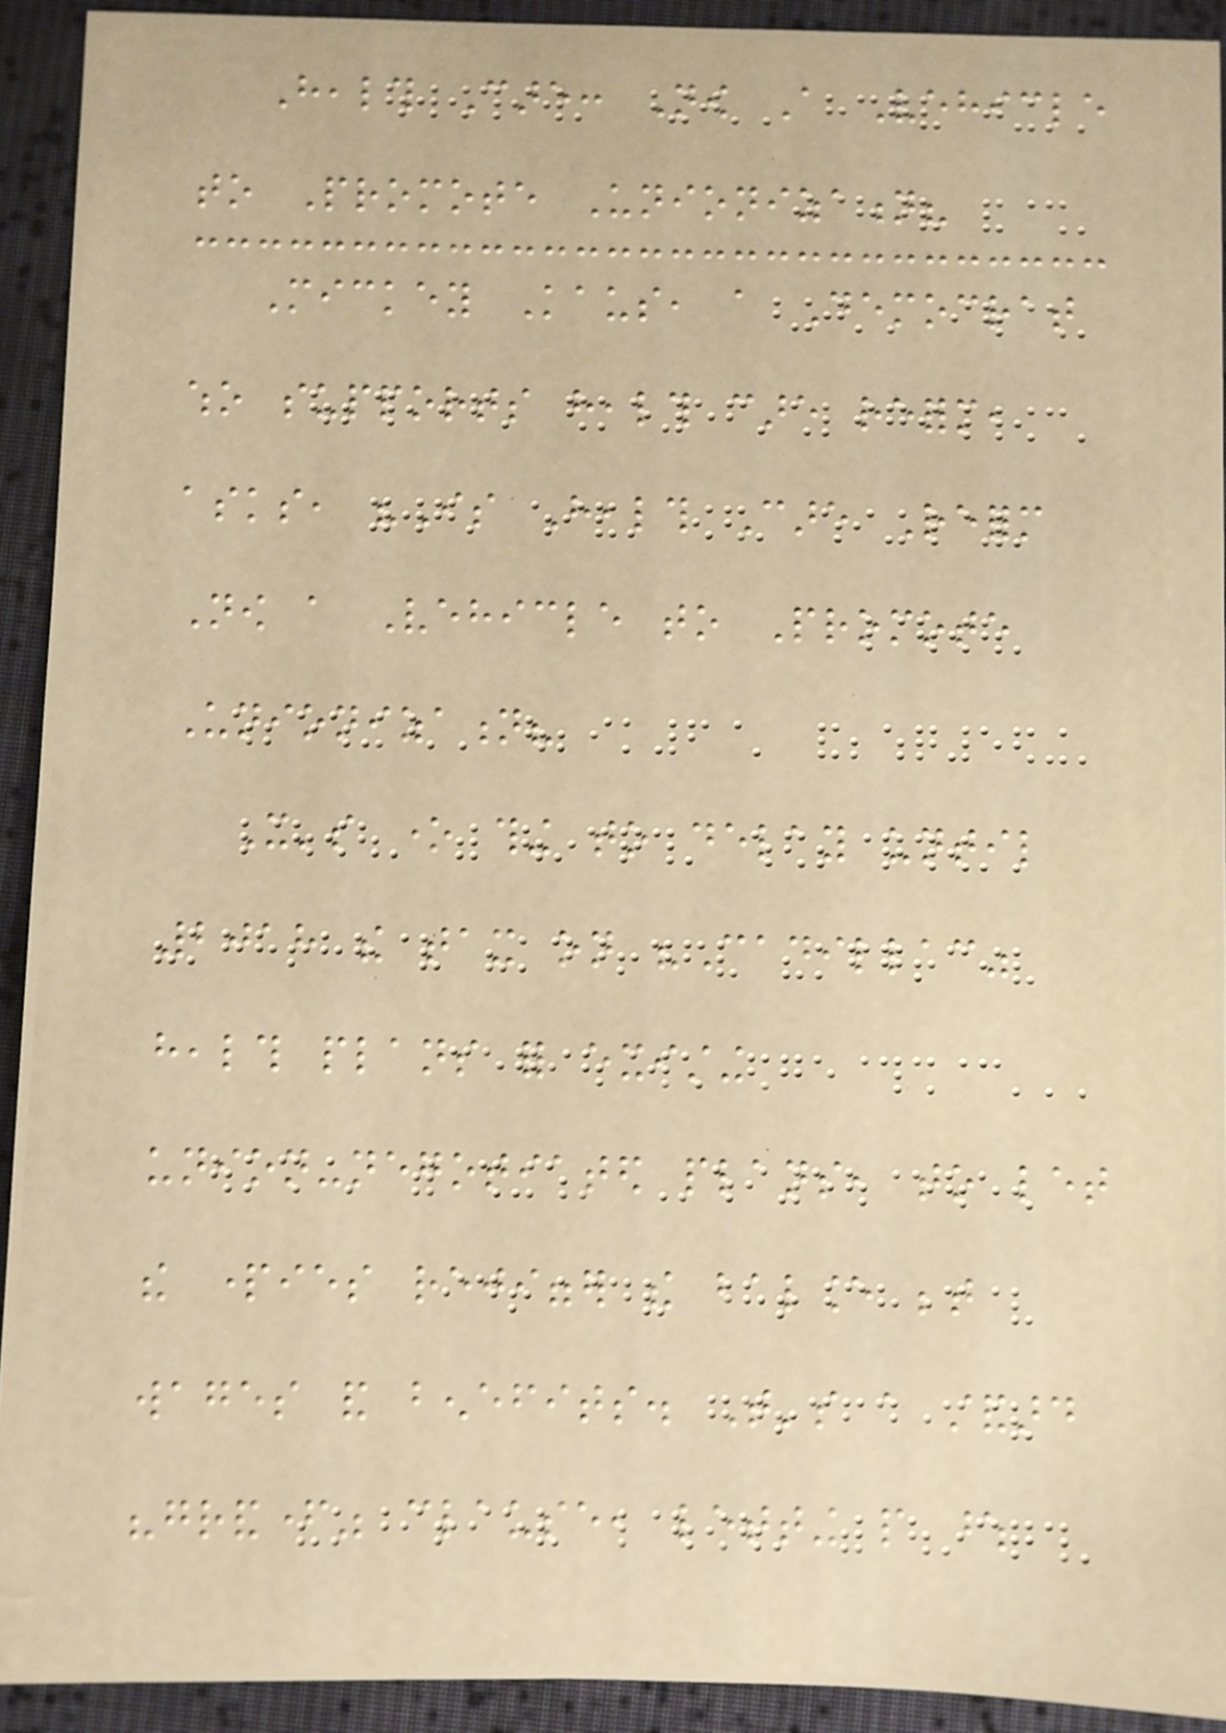Health Care: Now A Vehicle
to Promote Unionization?
Mickey Kaus, a Democrat
who supports health care reform,
asks, "Is Health Care Reform
Now a Vehicle to Promote
Unionization?
It's one thing to delay until
2018 the tax on "Cadillac"
health plans for existing
union-negotiated plans, to let
the parties rejigger the balance between
wages and benefits. That's a standard
"grandfather" clause, letting people whose
